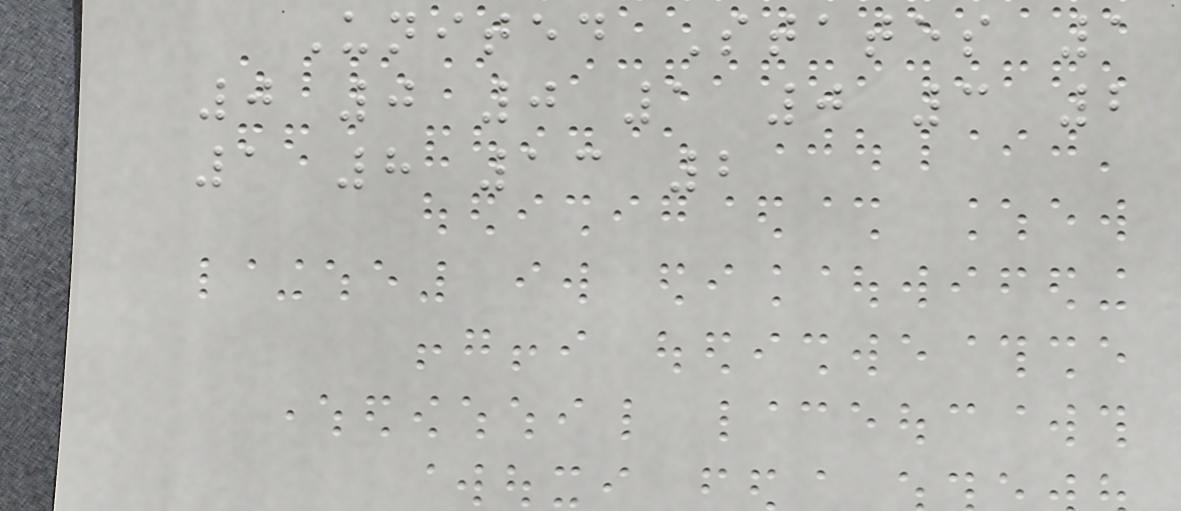United States 1
0 0 0 1 0 3 2
1 8 13 2
